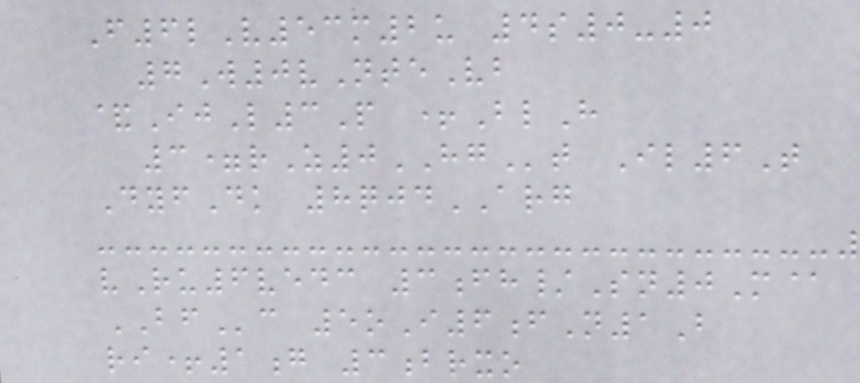F6lV53m2u 4s0-0
7W0vNteVb
&IjL3P +BlH
3=rZ0HGt Il6T
DyfDk 8qjdARG
vRu6vedc 3fh/Sn0M@
BFc 5oI6fN1B
ri+1g 3brxo
